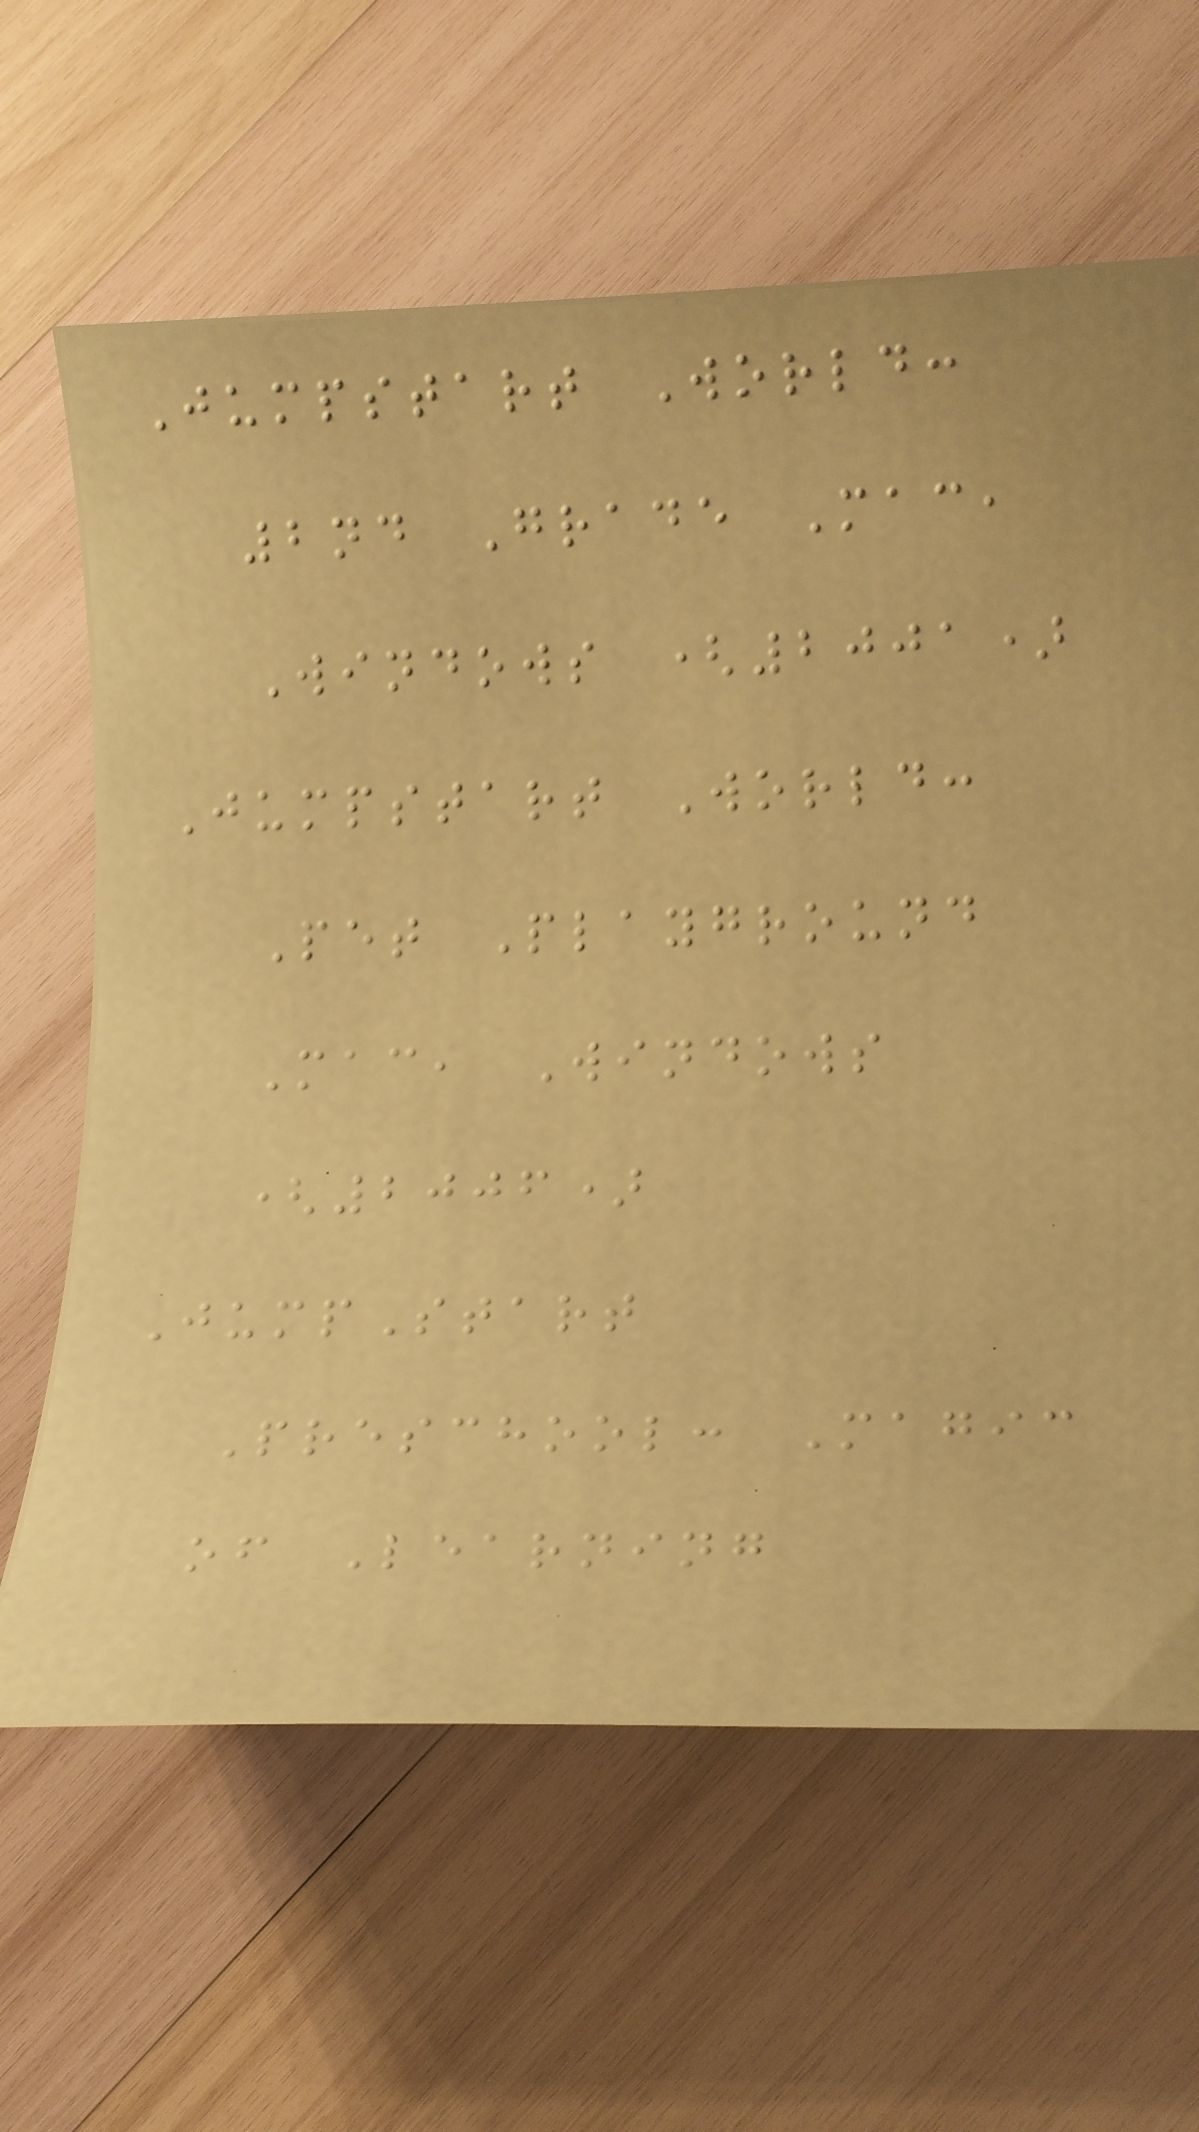Jumpstart World:
2nd Grade Mac,
Windows (2001)
Jumpstart World:
Pet Playground
Mac, Windows
(2006)
JumpStart
Preschool: Magic
of Learning
